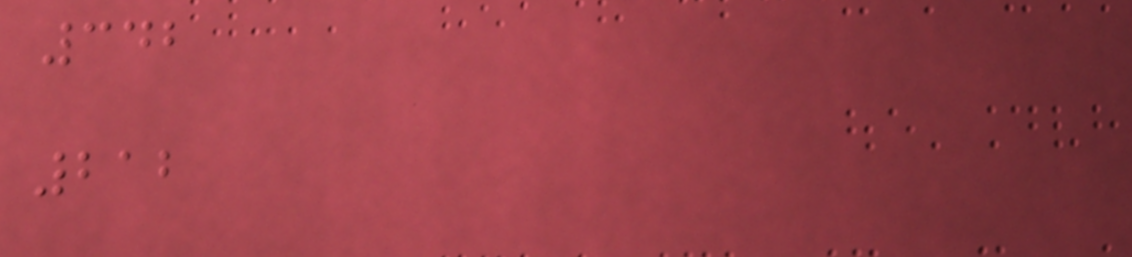342
212
